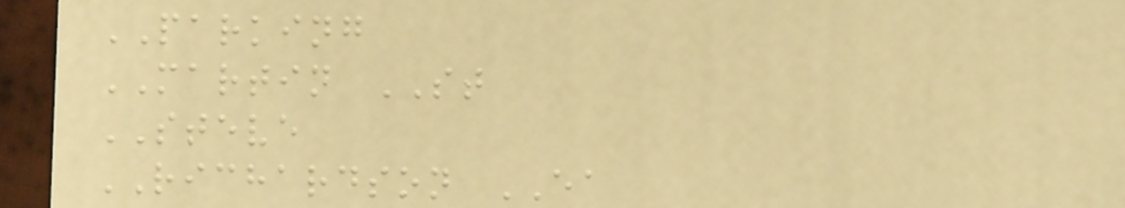PARKING
MARTIN ST
STEVE
RICHARDSON EA
